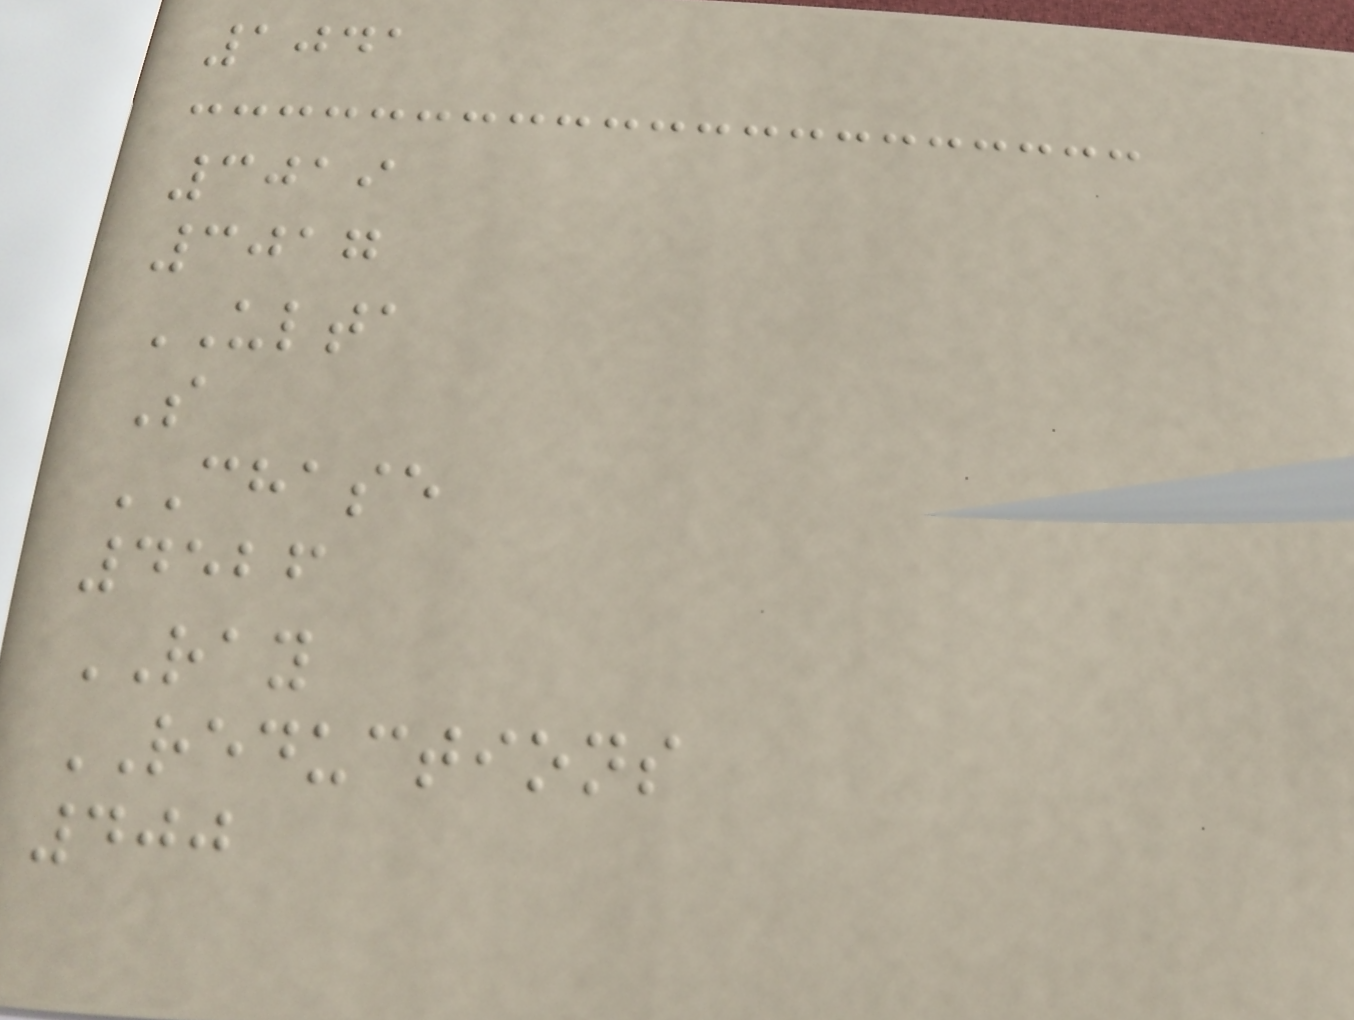1041
3019
3017
ULTA
S
CHASE
4526
RAY
REDUCTIONS
400
